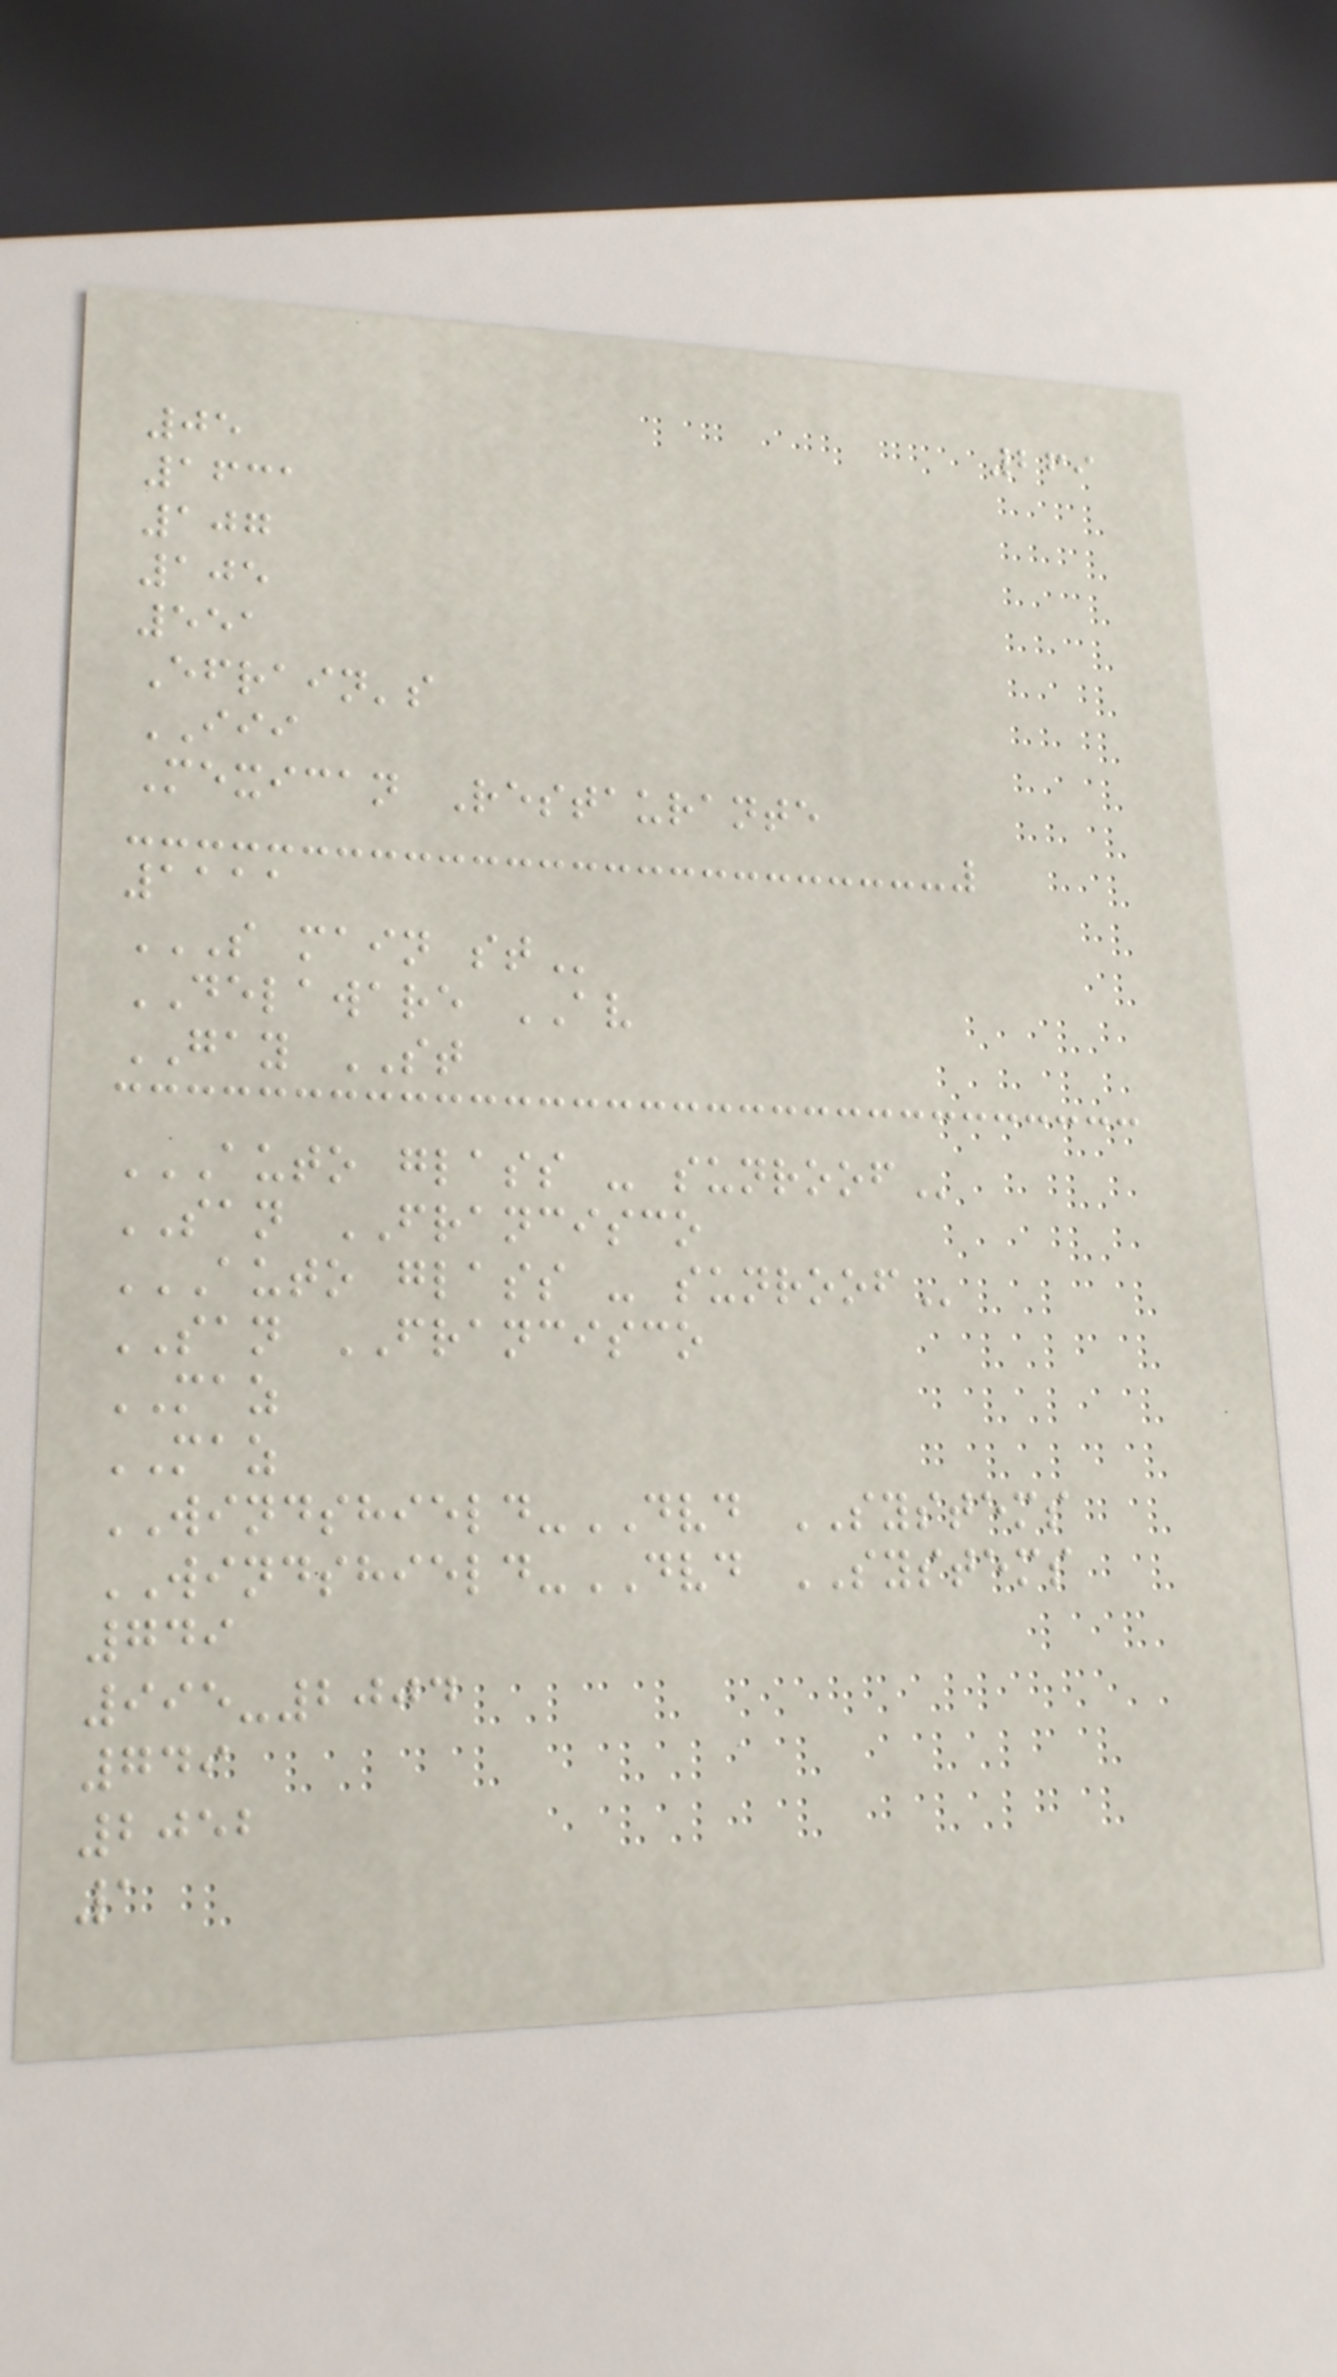269
05
1631
107
105
551
Efrain's
III
Mexican Restaurante
1111
S MAIN ST
DELAWARE AV
GAY ST
AUTO GLASS - SUNROOF
SAN FRANCISCO
AUTO GLASS - SUNROOF
SAN FRANCISCO
MAZ
MAZ
WINDSHIELD-DVD SYSTEMS
WINDSHIELD-DVD SYSTEMS
749
995-2004
749
2052
1
